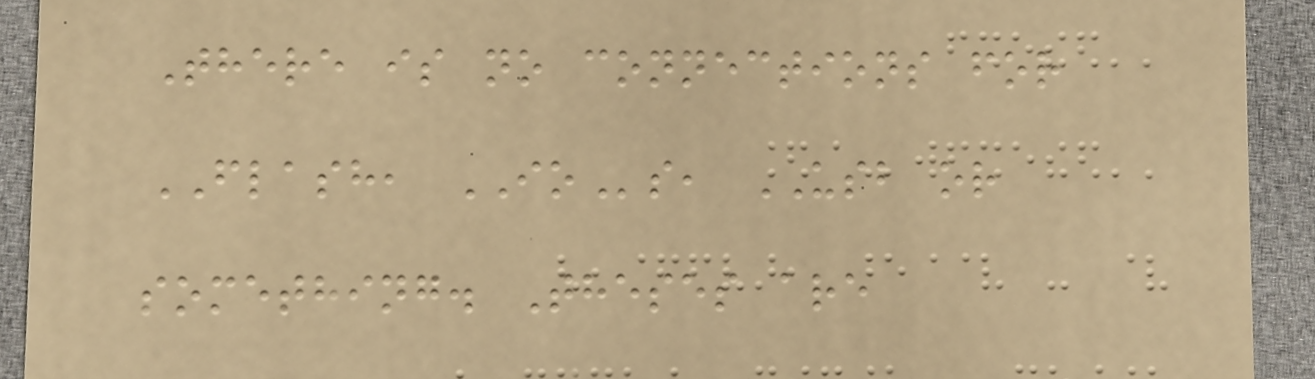There is no connections for
FLASH, IOs, USB or
something. Theses are
